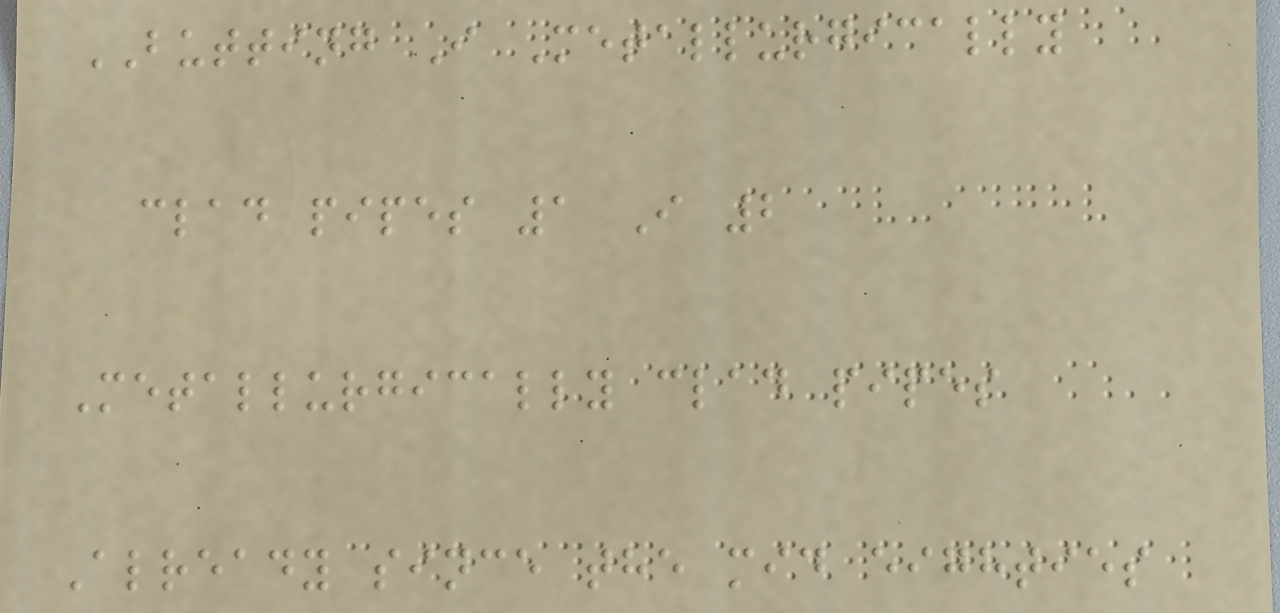BUTTING I Metallurgically
clad pipes 1 I 2
Metallurgically clad pipes
Already since the mid eighties
